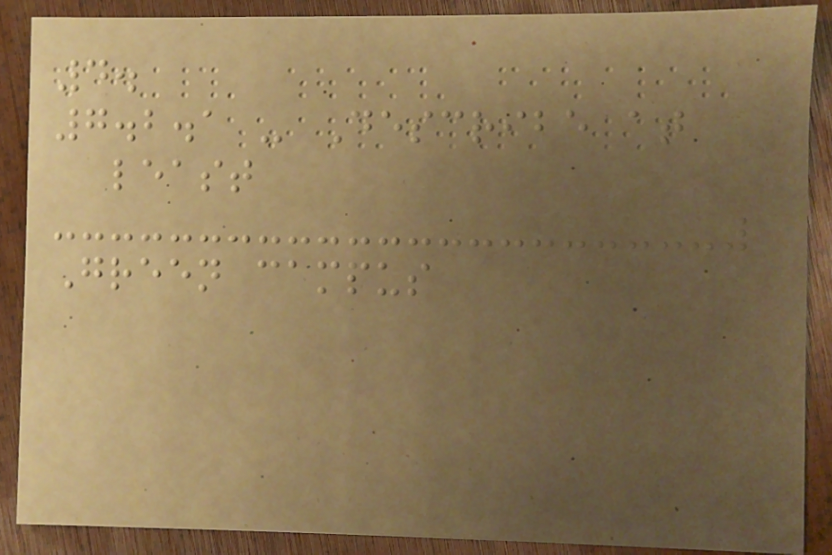4.
7.2.1 - Describe at
least
Green campus
